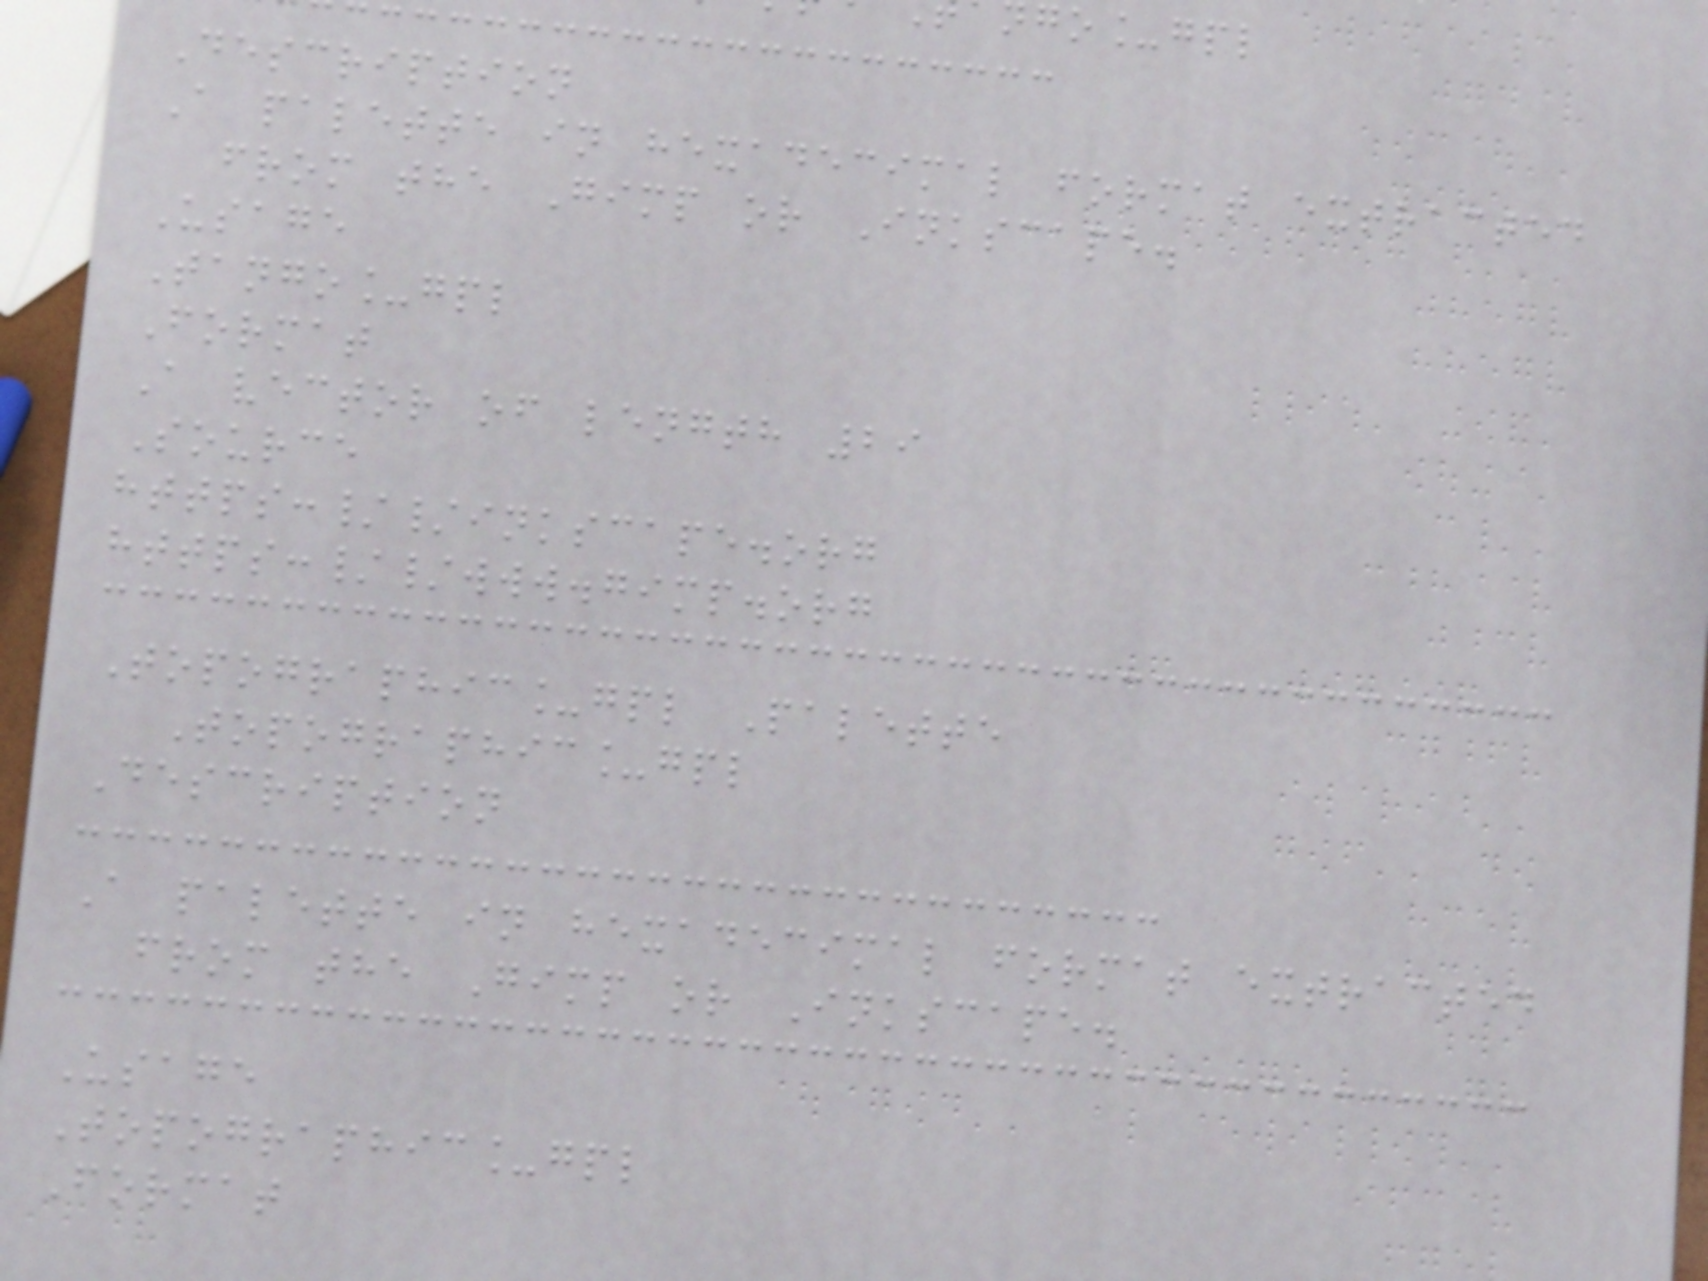Description
A palette in hexadecimal format extracted
from the Gimp or Inkscape.
Usage
Tango_gpl
Format
A vector of length 29
Source
https://inkscape.org
https://www.gimp.org
Topographic_gpl Palette
Topographic_gpl
Description
A palette in hexadecimal format extracted
from the Gimp or Inkscape.
Usage
Topographic_gpl
Format
